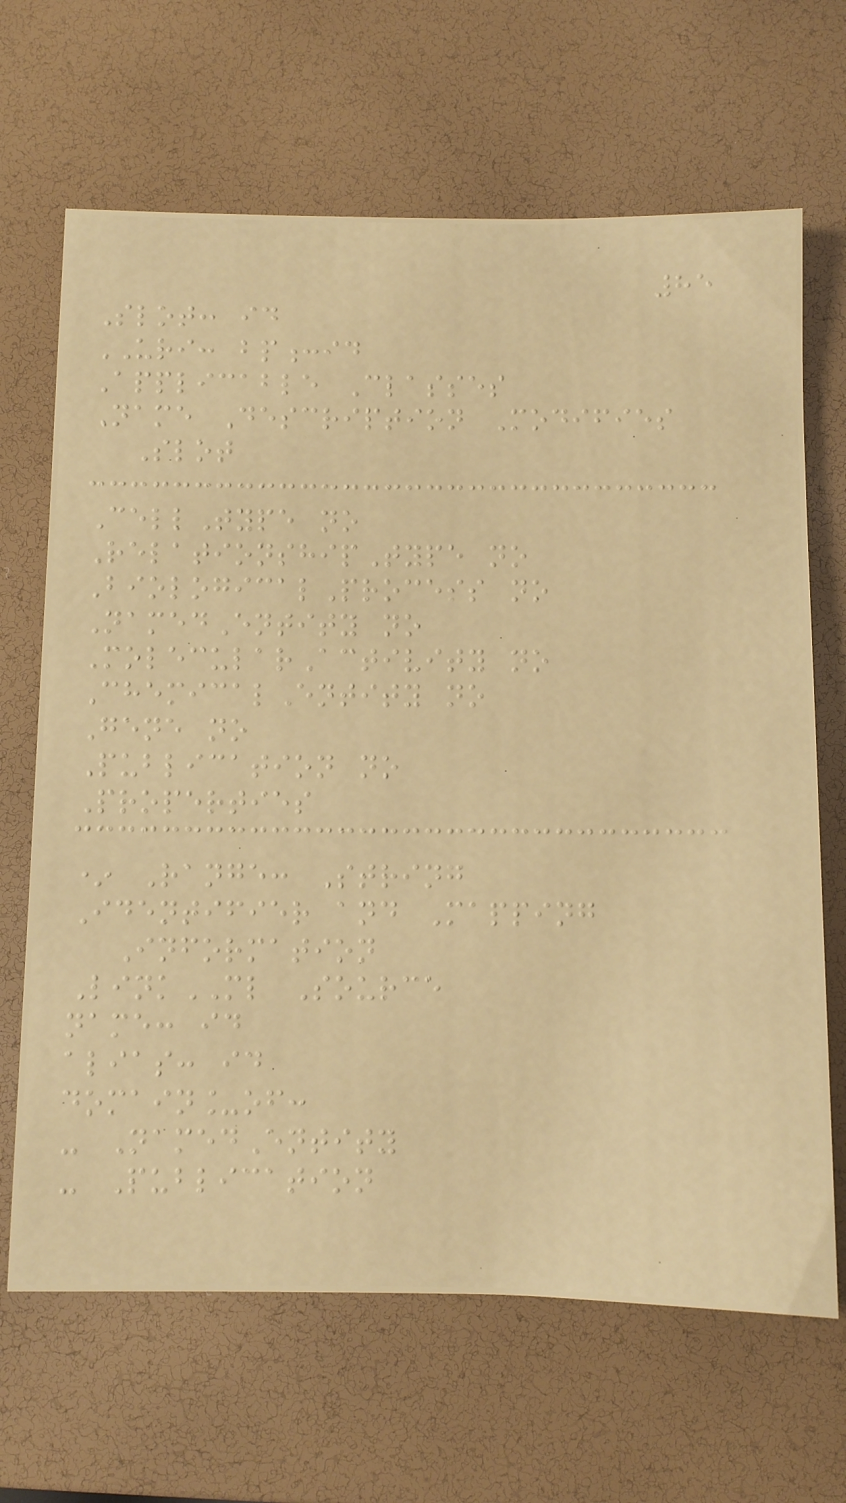85
Slot: id
URI: bp:id
Applicable Classes
Name Description Modifies
Slot
CellType no
RelationshipType no
BiologicalProcess no
NamedEntity no
MolecularActivity no
ChemicalEntity no
Gene no
Publication no
Properties
* Range: String
Identifier and Mapping
Information
LinkML Source
name: id
alias: id
domain_of:
- NamedEntity
- Publication
